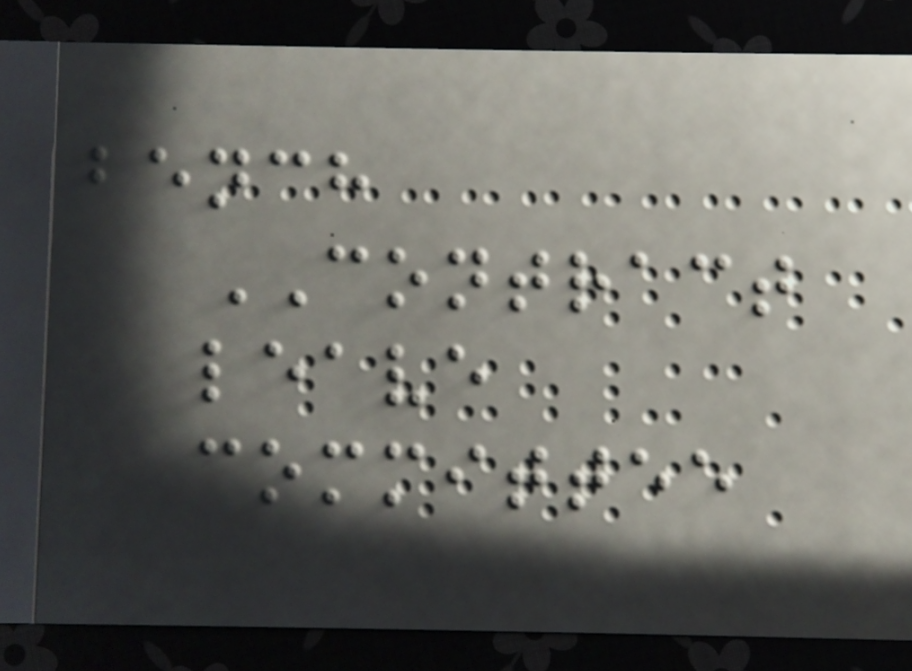bench
CONTRACT
leave
committee
